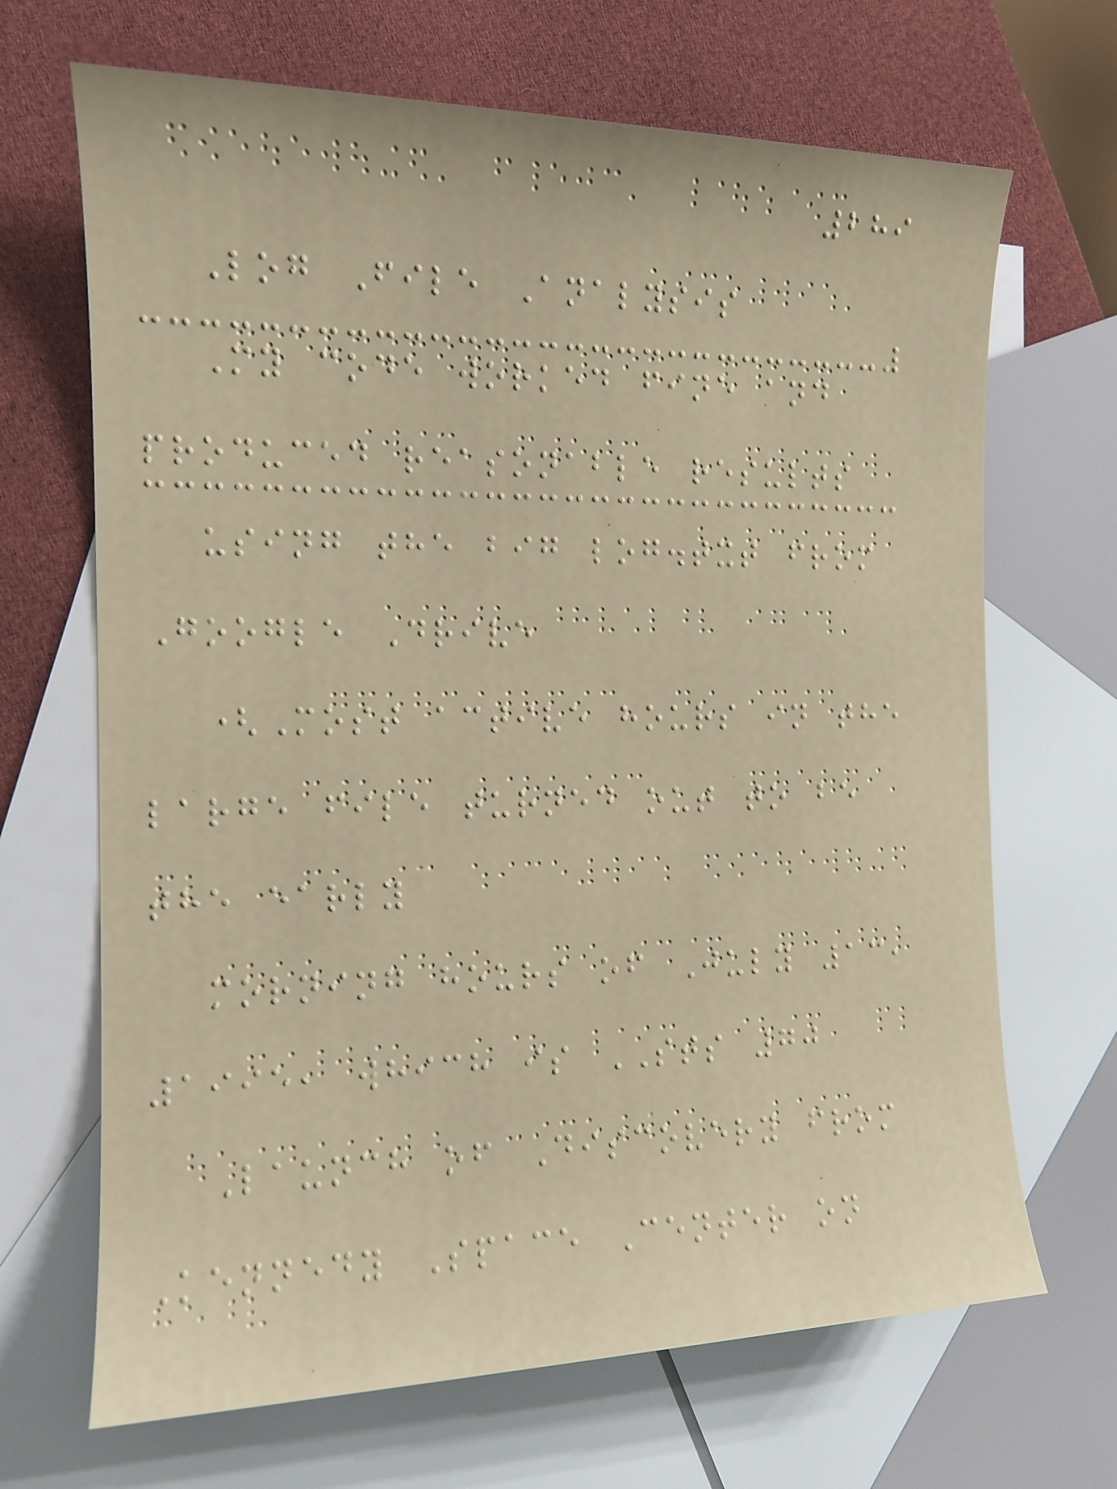289
Log File Analysis
My code worked fine and
produced reasonable results
using the big log.txt from
Google Drive
(Most active hours in the
large file turned out to be
the early
morning hours of July 13,
1995, which is STS 70
Launch of Discovery from
Kennedy Space Center on
